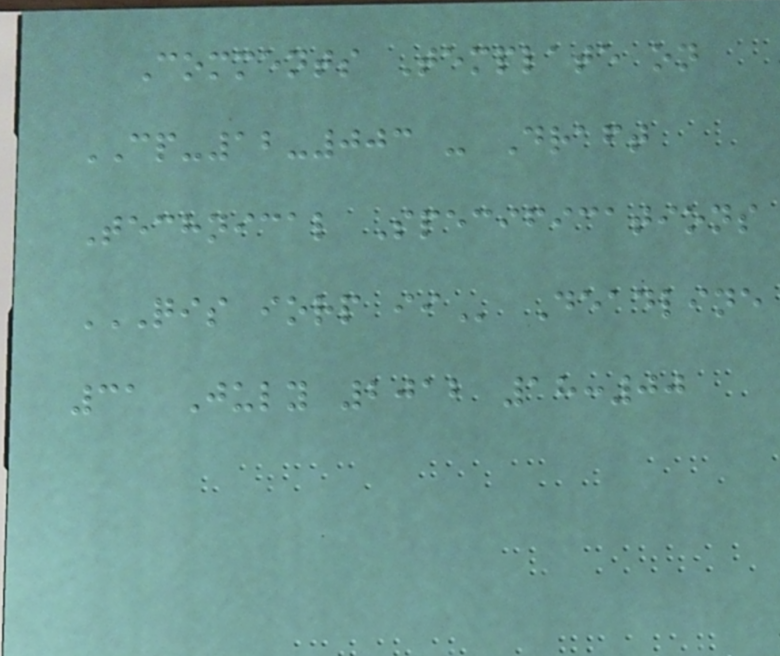Comments Template on
CP-12-003 - Draft
Technical Specifications
QIS IORP II Deadline
31 July 2012 18:00
